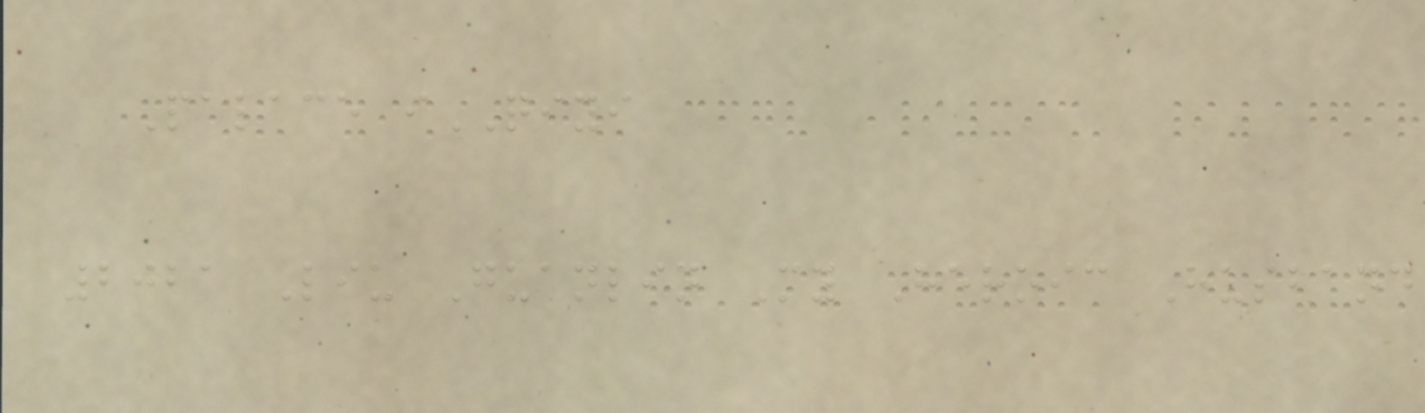Palace iQIYI
2021 Liu Guanlin My Heroic Husband
